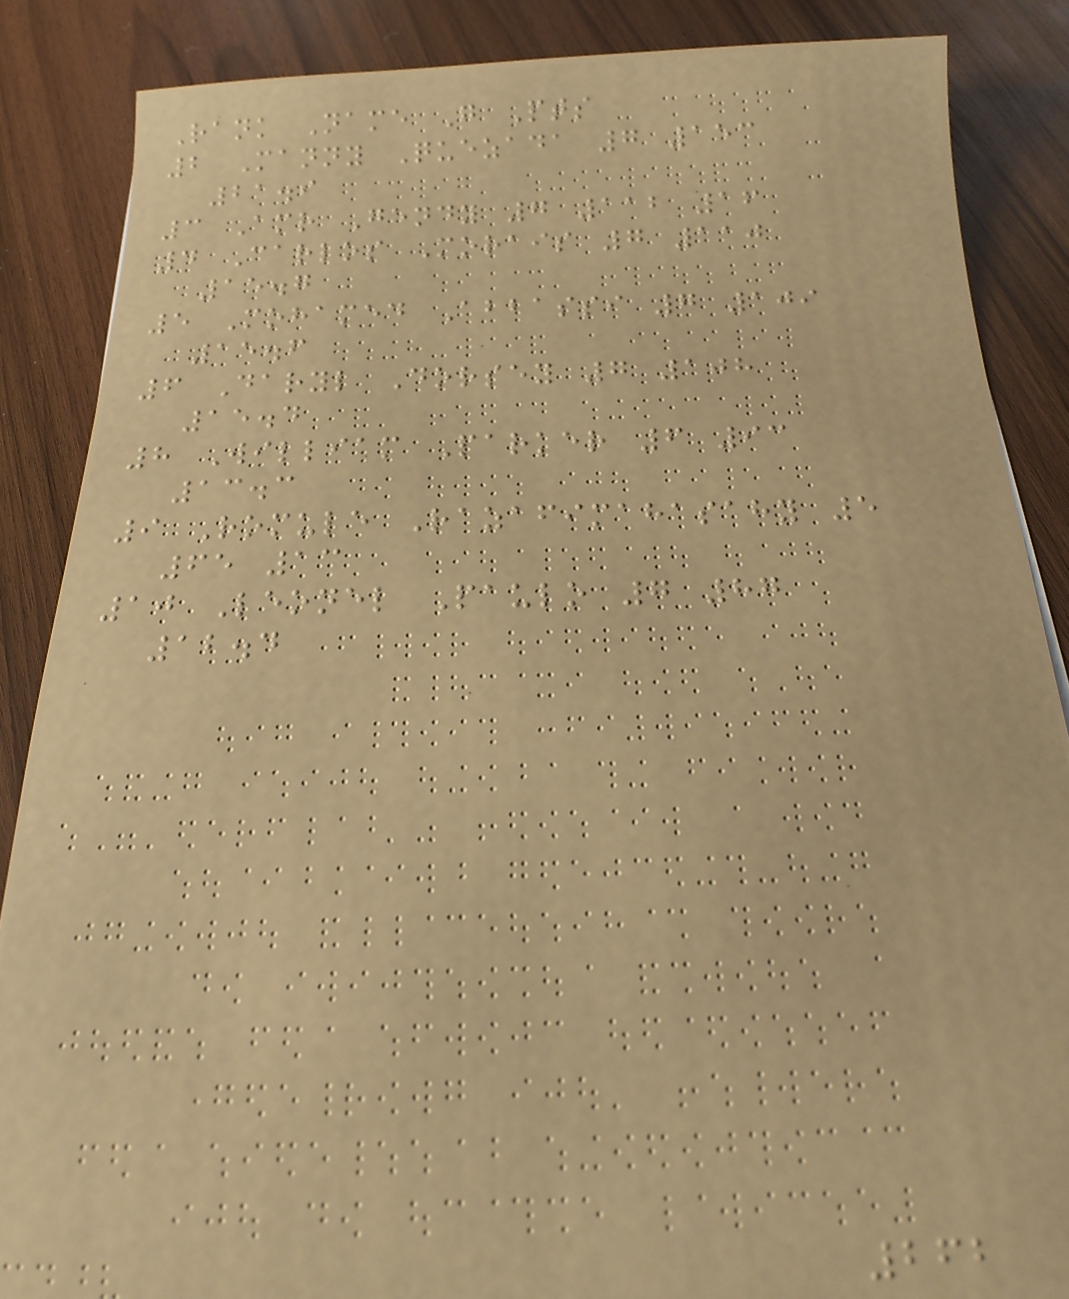Rank Name G Pts
2 Manny Quezada 7 153
21.9
3 Amr Gendy 7 112 16
4 Carlos Morais 7 110
15.7
5 Mohamed Abbassi 7 109
15.6
6 Daryl Dorsey 7 108
15.4
8 William Parker 6 93
13.3
9 Romule Razafimahasahy 5
65 13
10 Leonel Paulo 7 87
12.4
262
